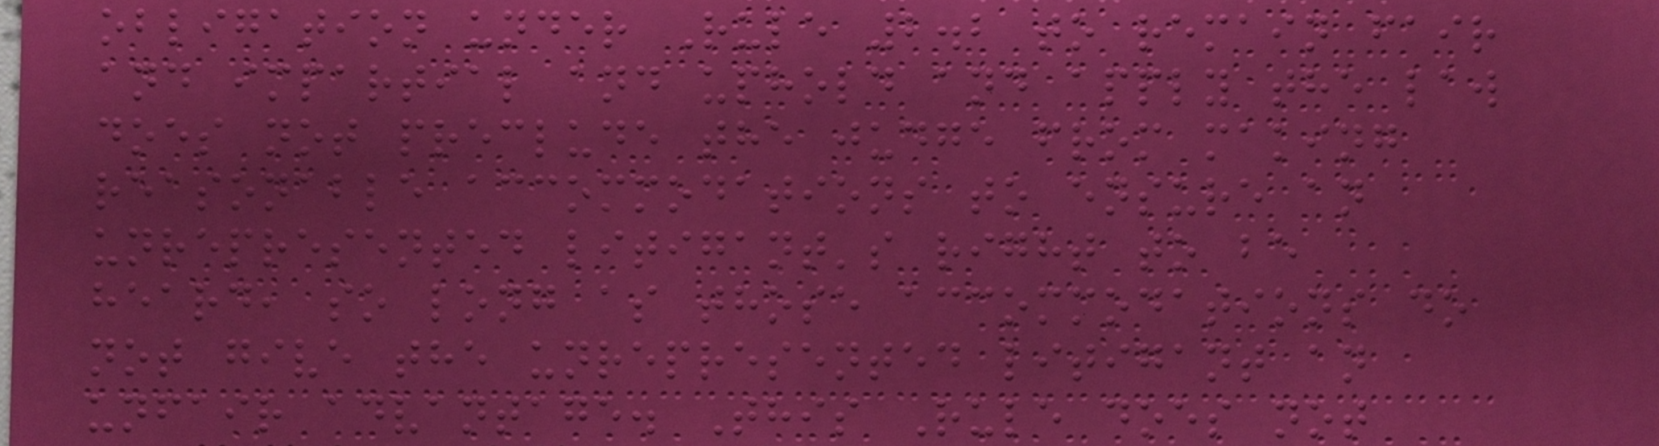obligation under Rule 2.2 to remain fair
and impartial and uphold and apply the law
does not preclude the judge from making
reasonable accommodations to ensure an
unrepresented litigant's right to be
heard, so long as those accommodations do
not give the unrepresented litigant an
unfair advantage. This Rule does not
